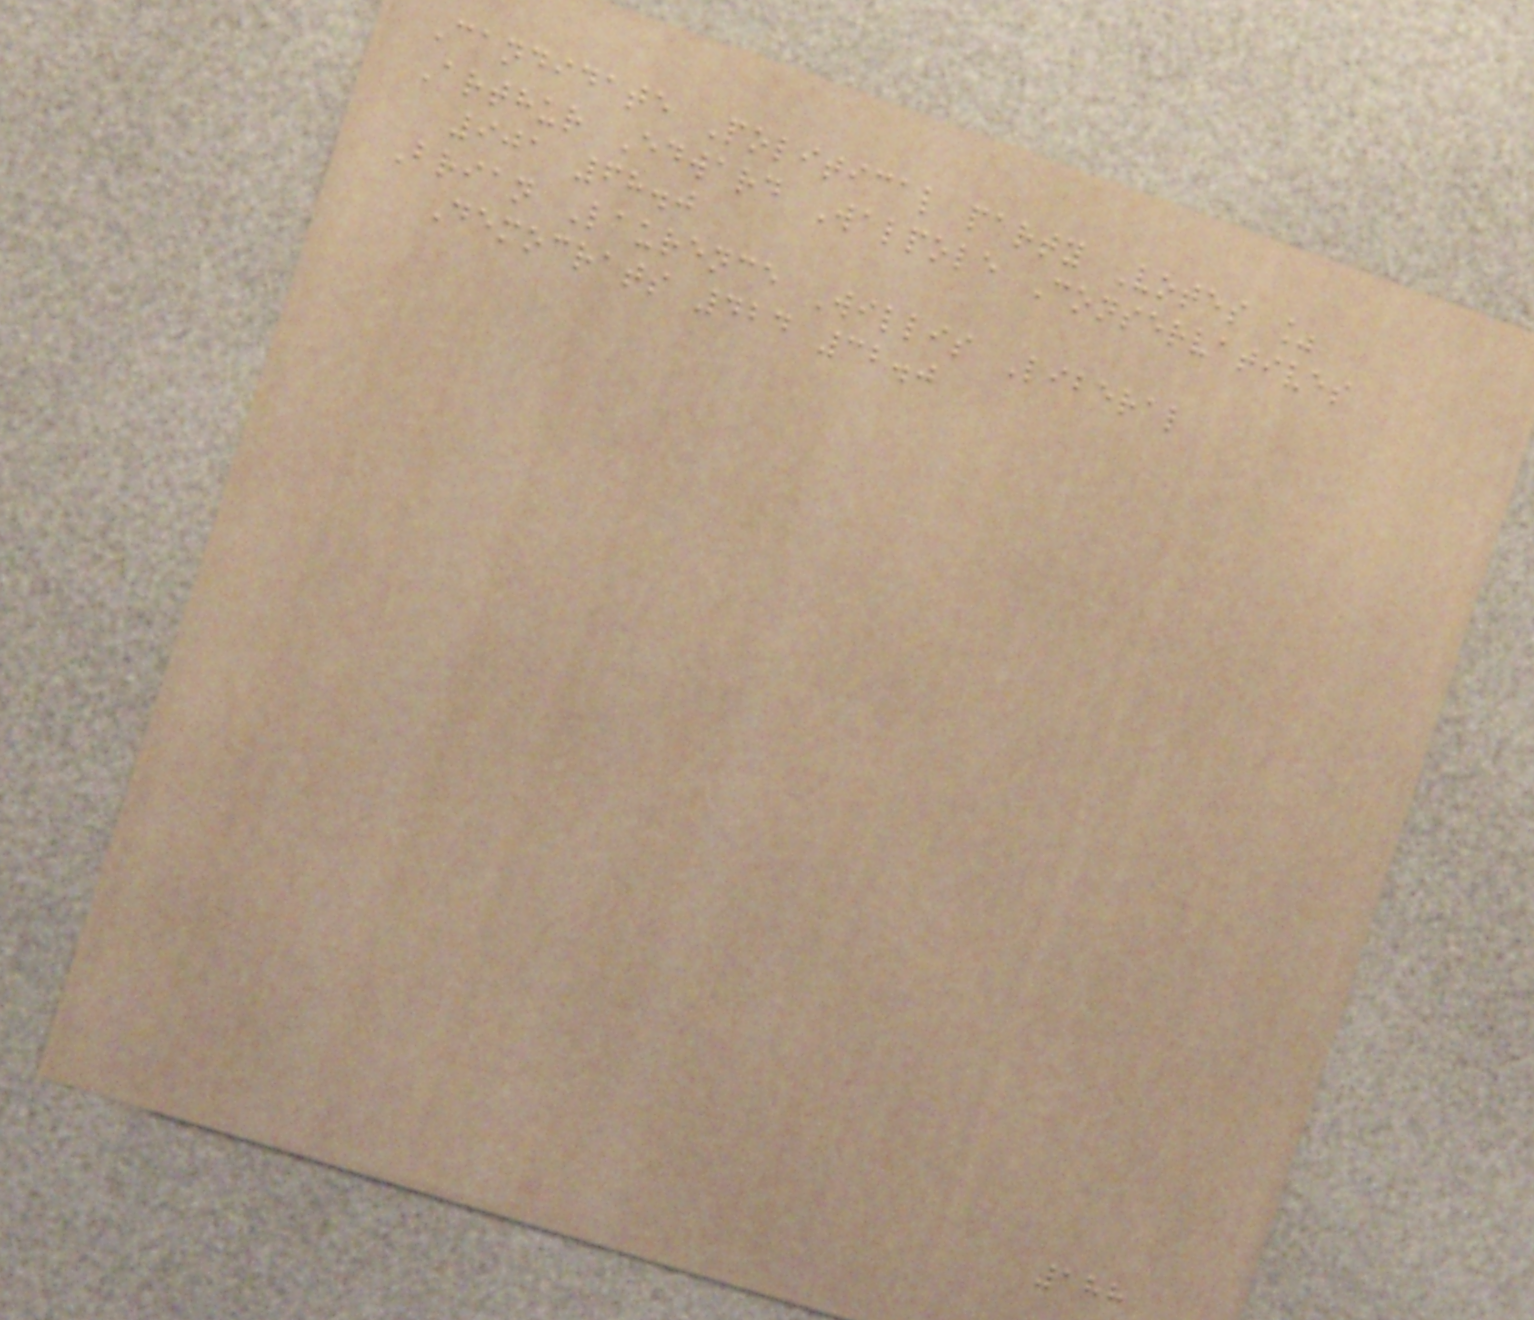Candidate Political party Votes %
Arthur Edward Walpole Conservatives
901 68.0
Brian Laurence Willis Liberal
Democrats 424 32.0
188
